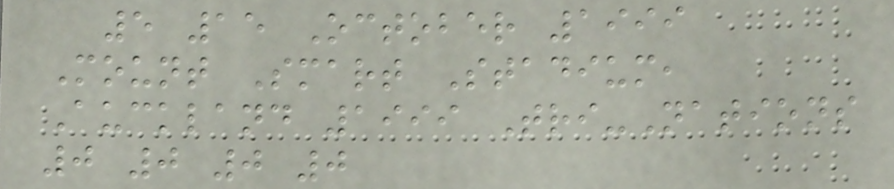5 15 October 1999
Mount Smart Stadium,
Auckland 1999 Tri-Nations
0 0 0 0
